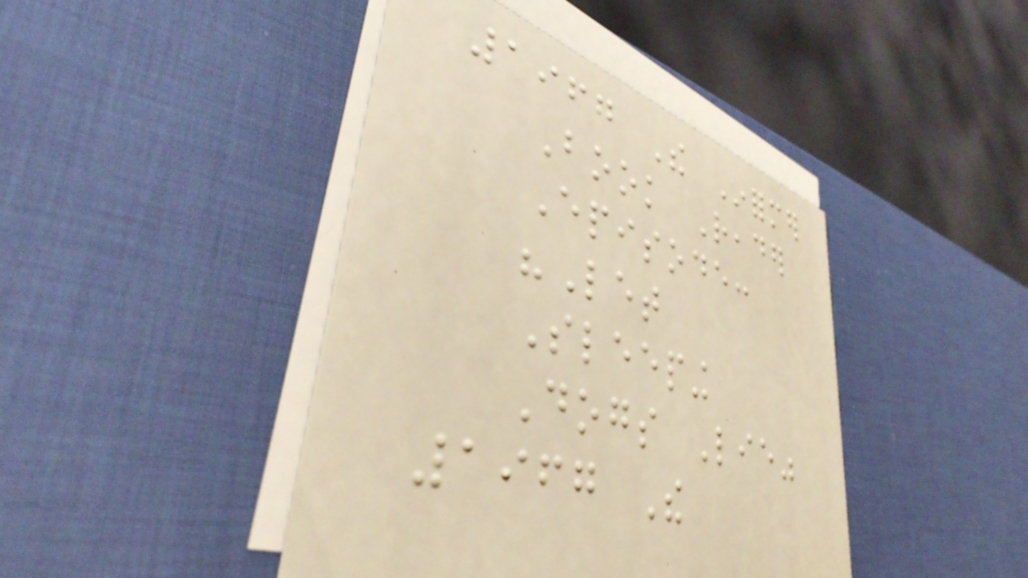1967 The Informer
Book Reader
Episode:
"Let
Sleeping
Dogs Lie"
1967 The
